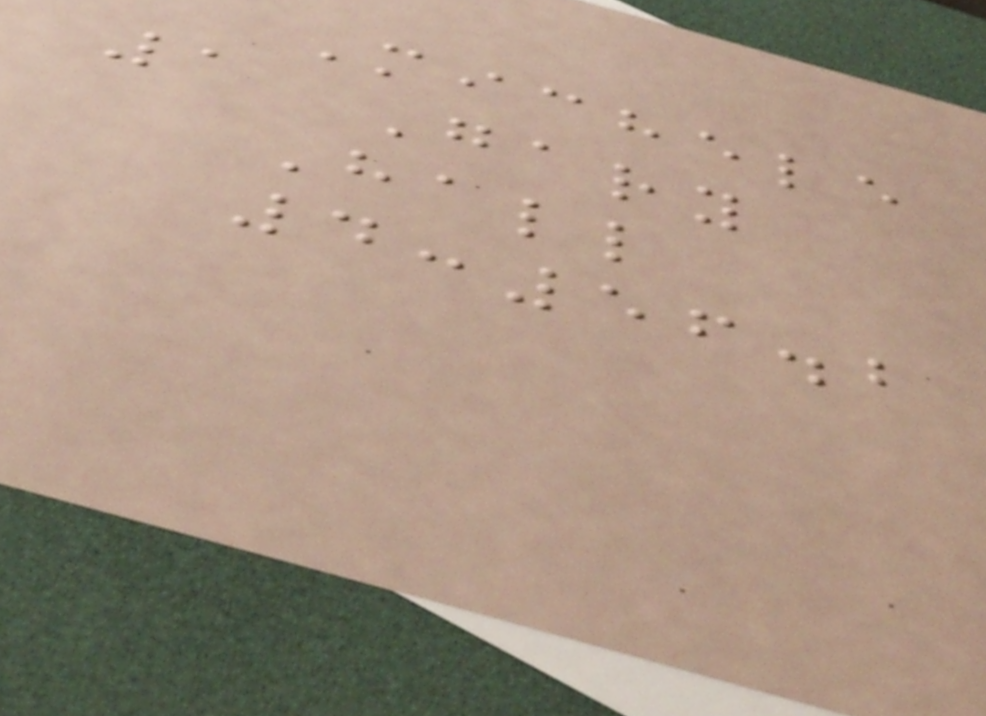Michele
1 Gary
Hall
4:56.2
